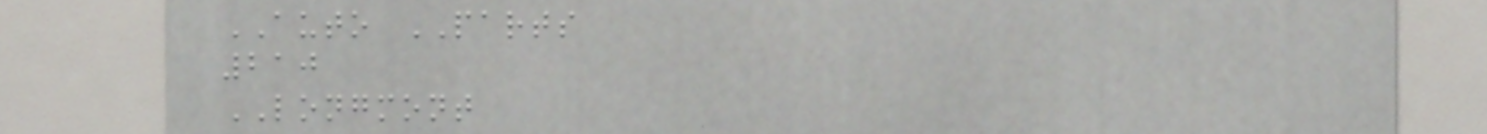AUTO PARTS
210
LONGMONT
